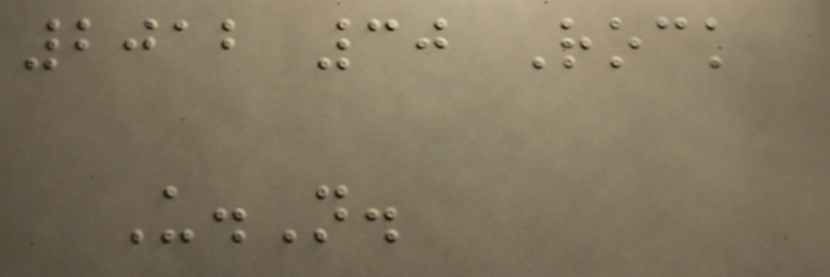2012 30 Rock
U.N.
